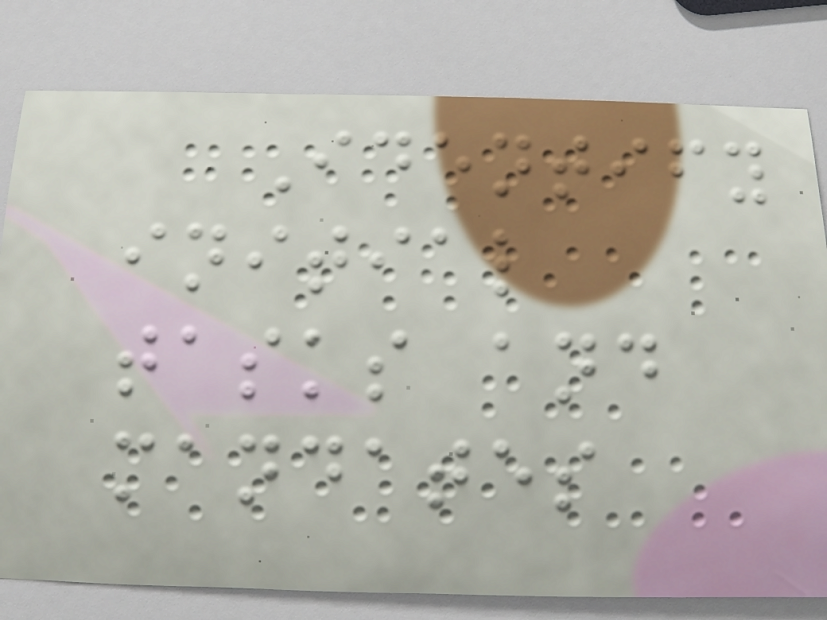Identify
initial
tasks and
mandates
